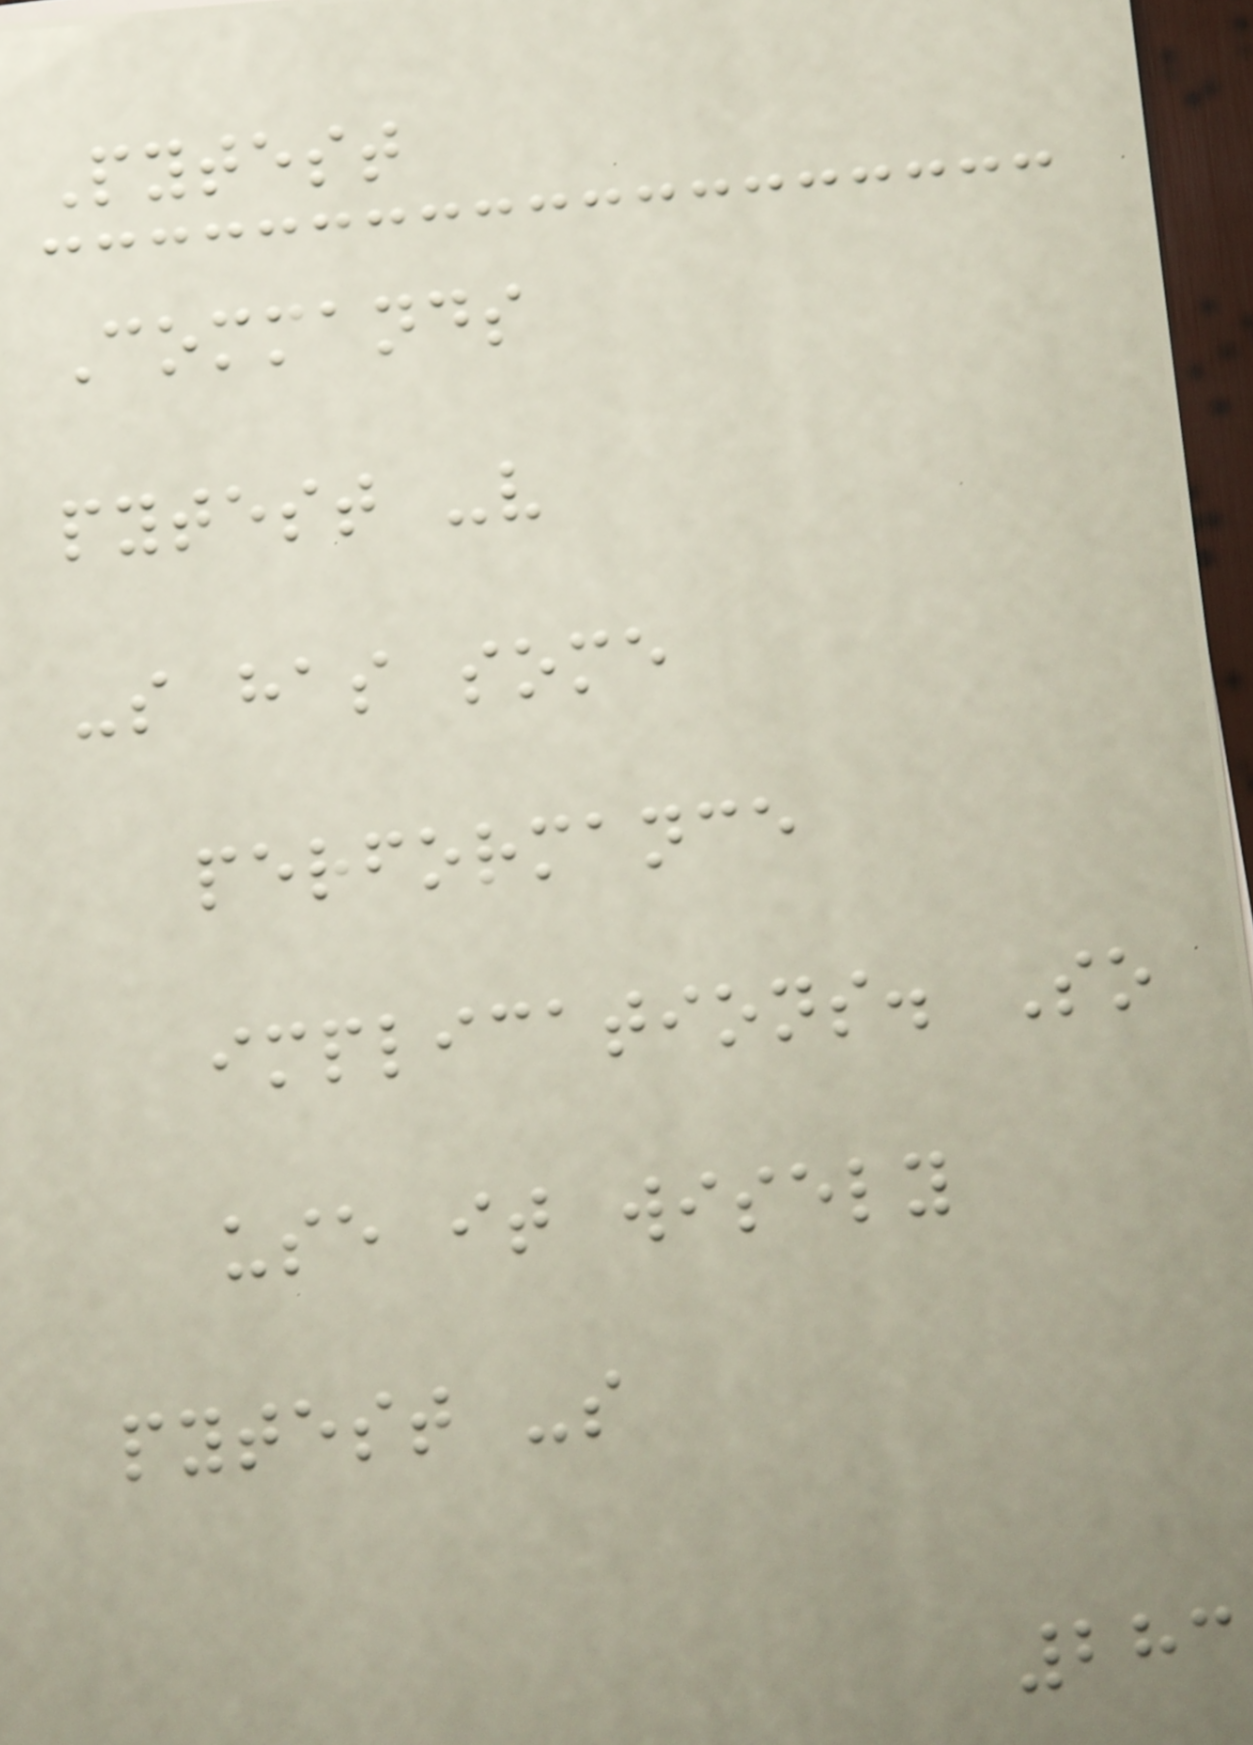Pytest
Commands
pytest -v
-s has some
performance
implications. So
use it wisely
pytest -s
283
